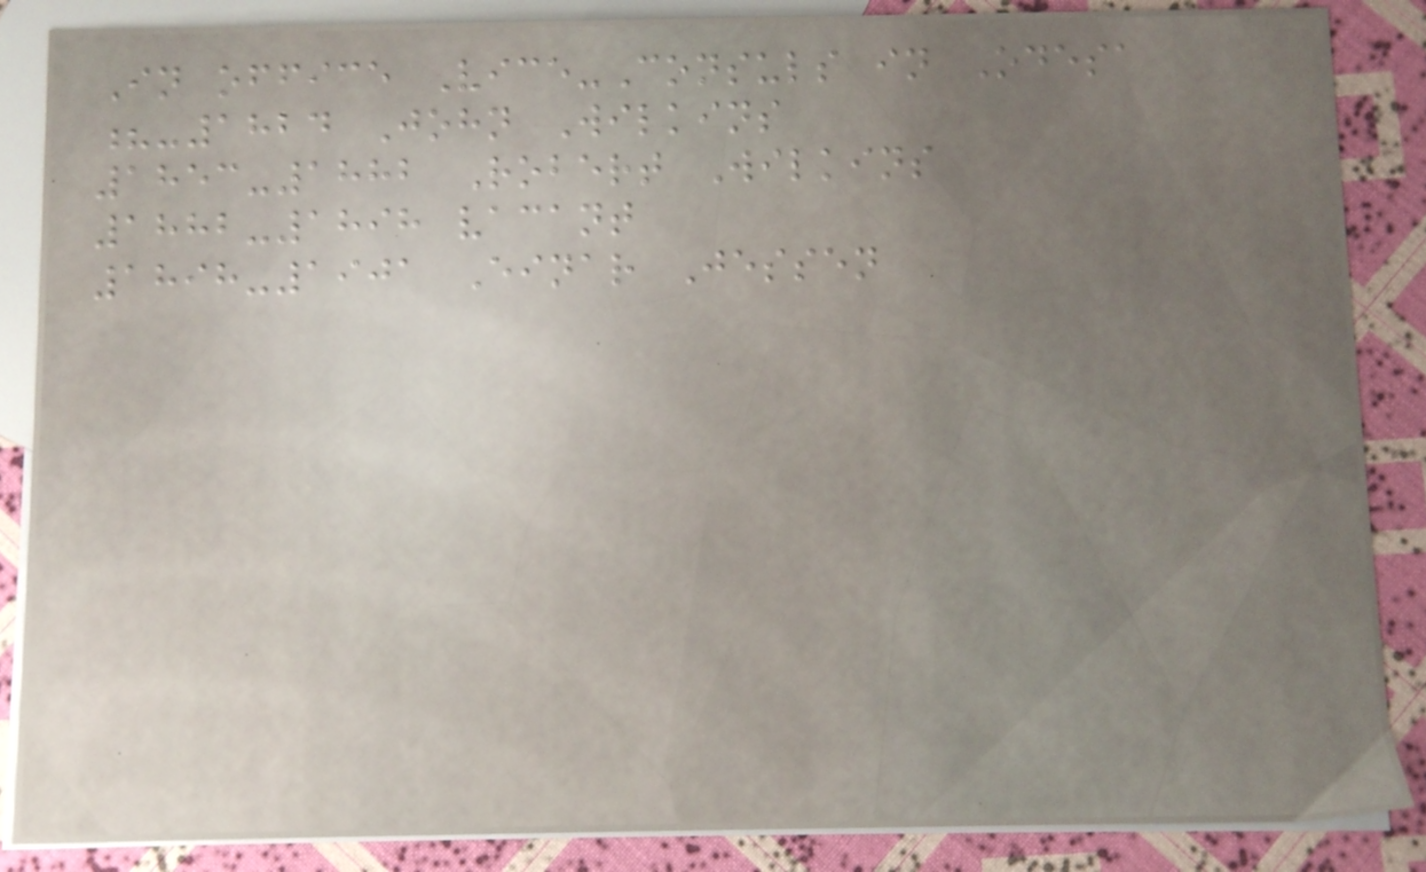In office Vice-Consuls in Odesa
?-1824 John Wilkins
1853-1882 Robert Wilkins
1882-1898 vacant
1898-1901 Einar Jessen
